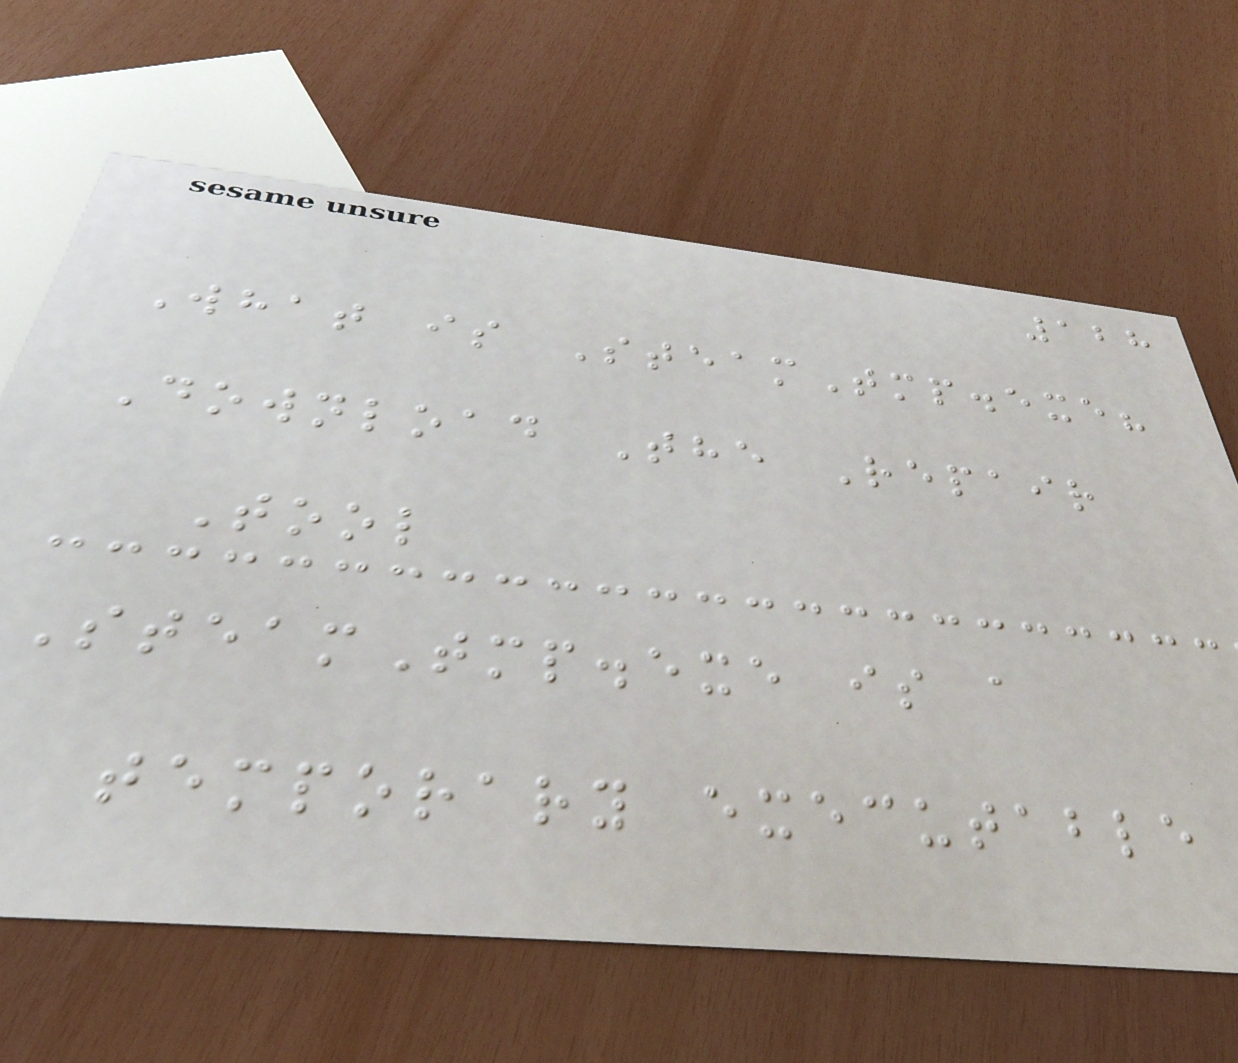128
What is SteamTmp.exe?
Download The Repair
Tool
SteamTmp.exe is a
temporary executable
